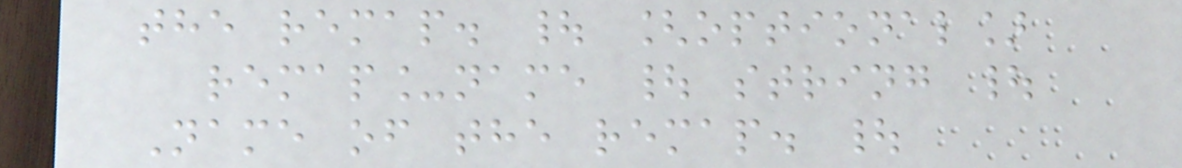the remap. | [optional]
remap_name | string |
Name of the remap. |
